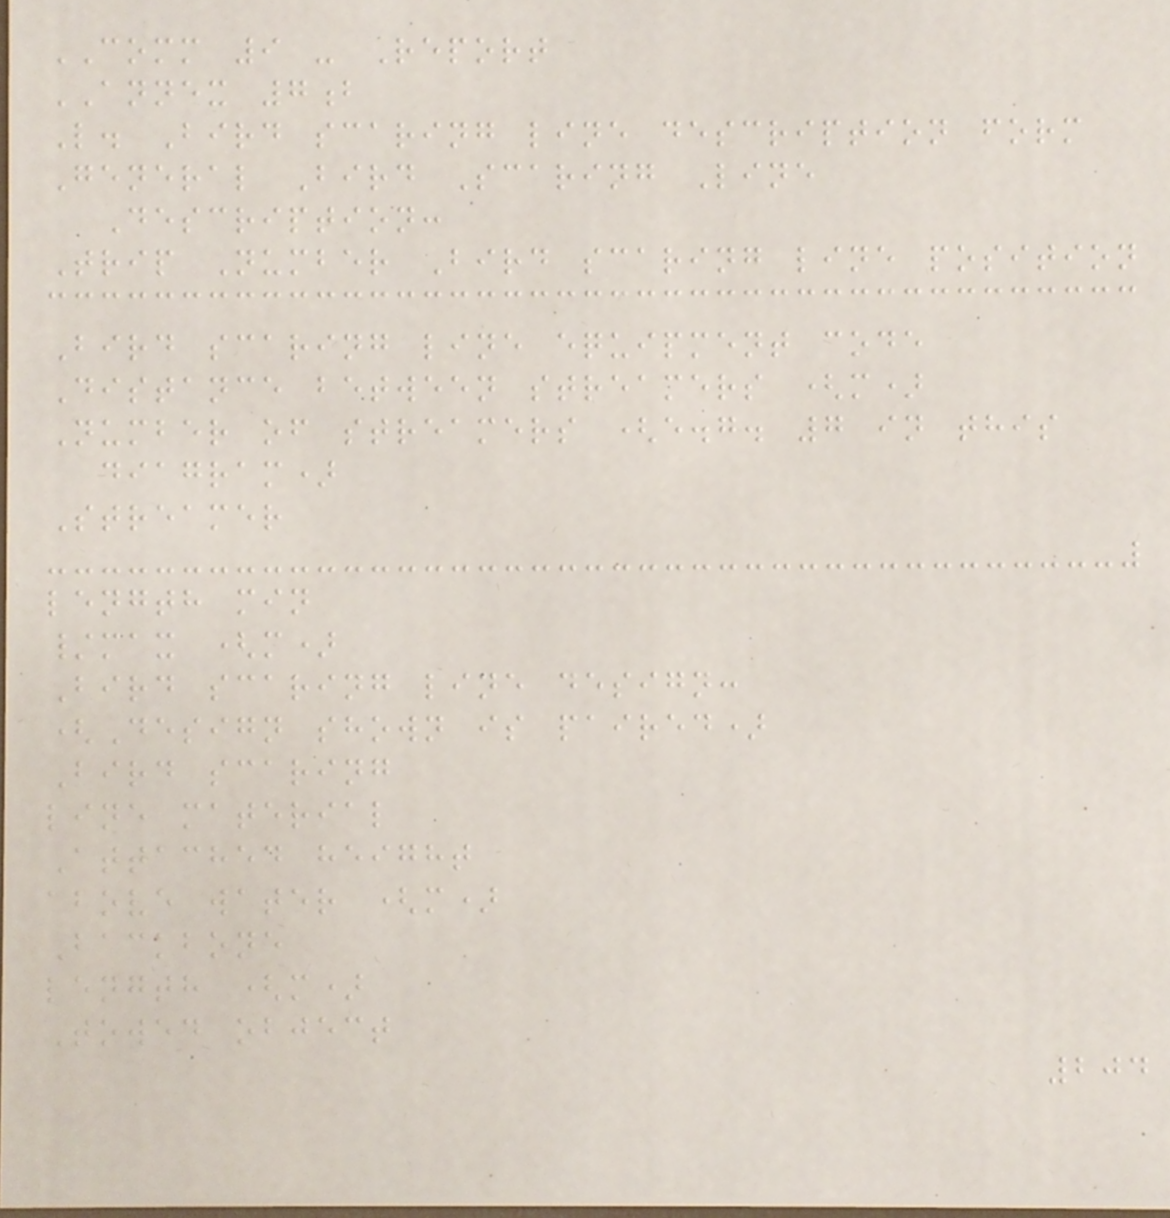COMM 9 - Report
ANNEX 7b
L. Bird scaring line description form
General Bird Scaring Line
Description:
Trip Number Bird scaring line position
Bird scaring line equipment code
Distance between streamers (m)
Number of streamers (e.g. 7 in this
diagram)
Streamer
length min
/max (m)
Bird scaring line design:
(Design shown is paired)
Bird scaring
line material
Attached height
above water (m)
Backbone
length (m)
Towed object
204
